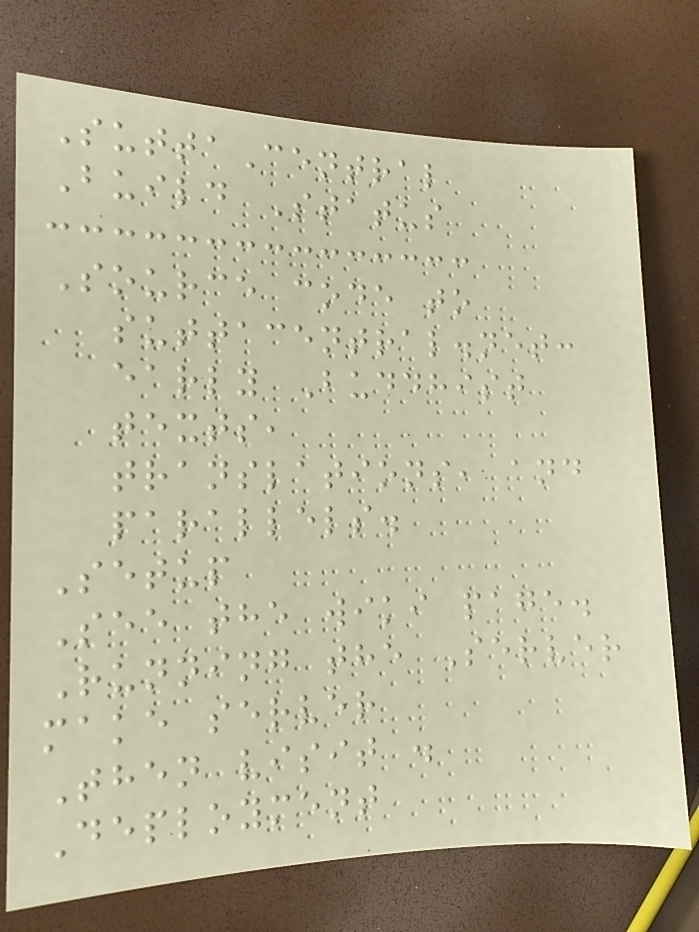SuttaCentral
Build Status
Source code to
suttacentral.net:
early Buddhist
texts,
translations, and
parallels.
Setup
See the wiki page.
Running the Server
make server
Then visit .
Deployment
